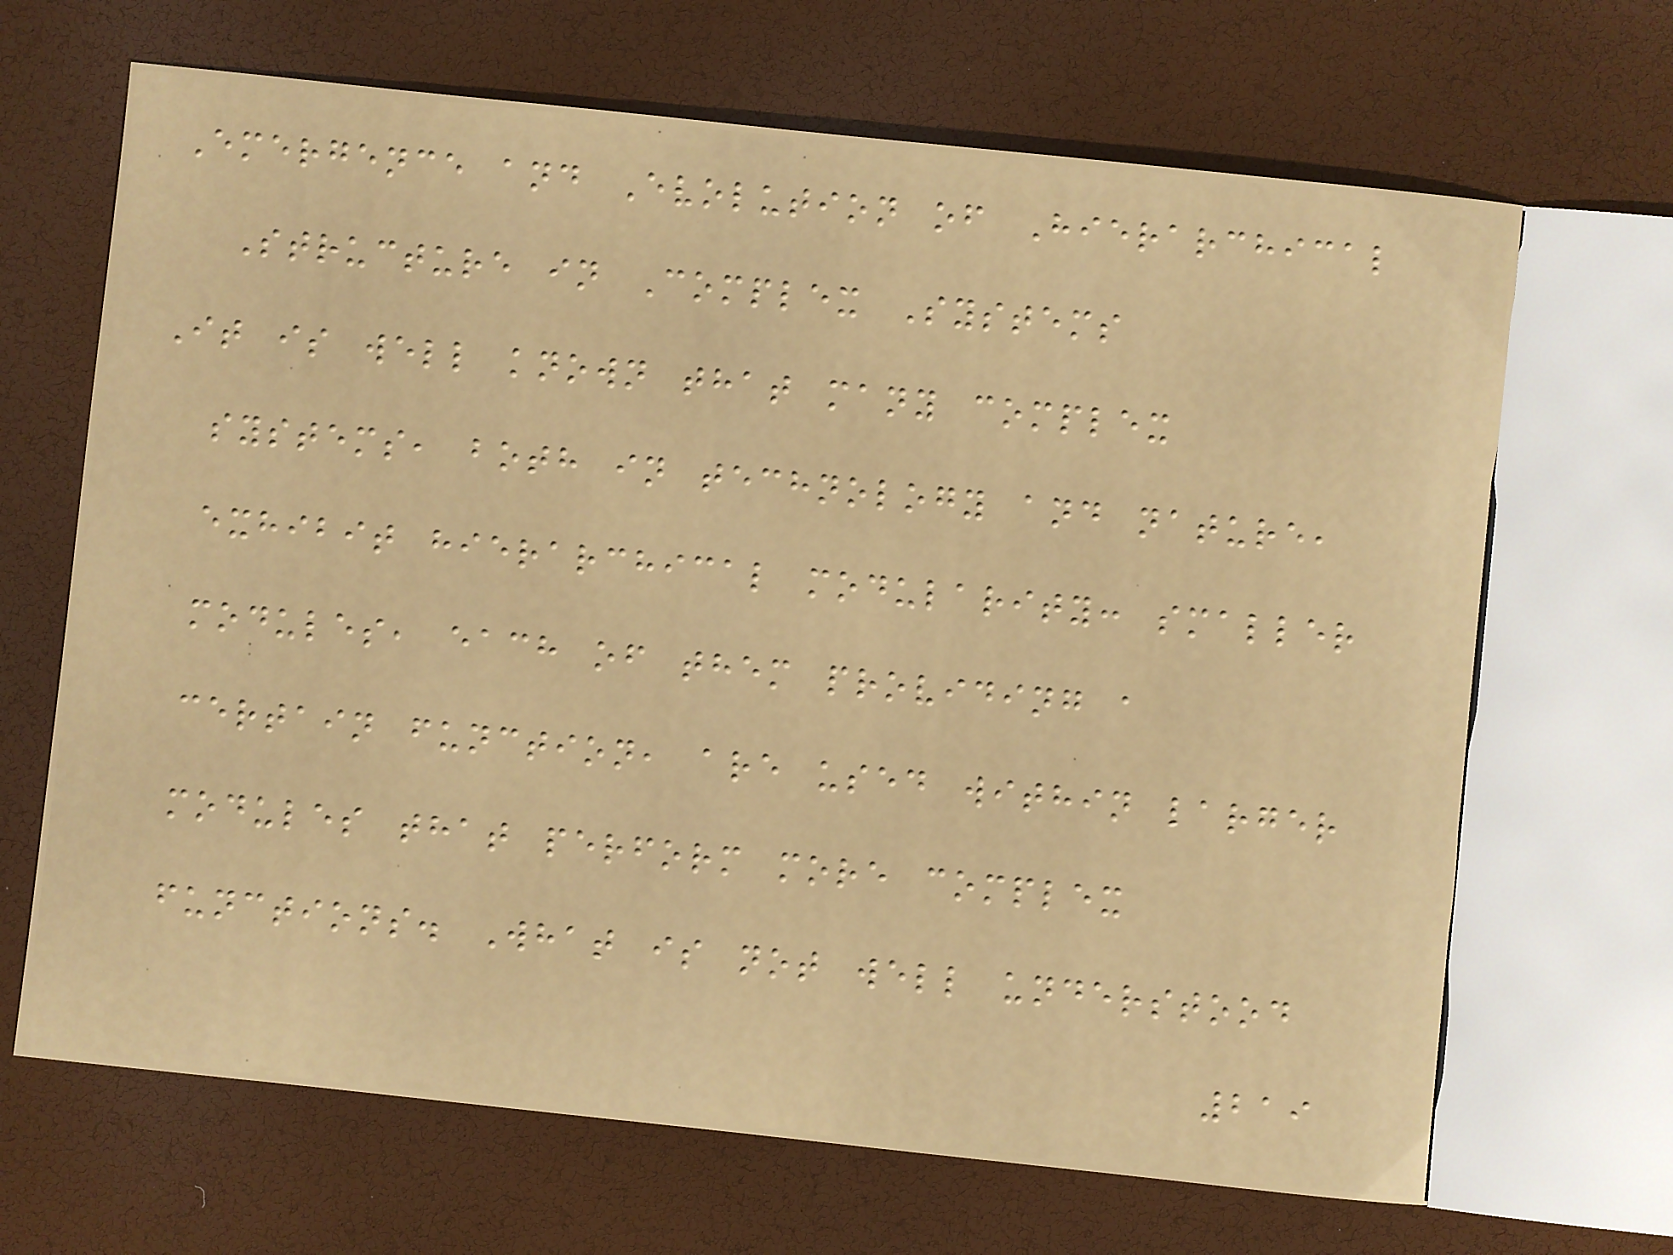Emergence and Evolution of Hierarchical
Structure in Complex Systems
It is well known that many complex
systems, both in technology and nature,
exhibit hierarchical modularity: smaller
modules, each of them providing a
certain function, are used within larger
modules that perform more complex
functions. What is not well understood
219
